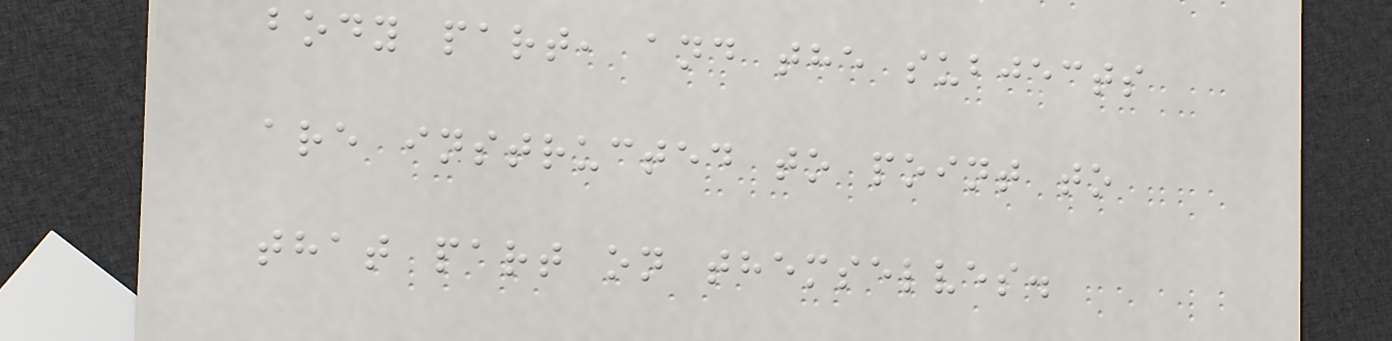body part, and the subjects
are instructed to point to
that part on themselves.
